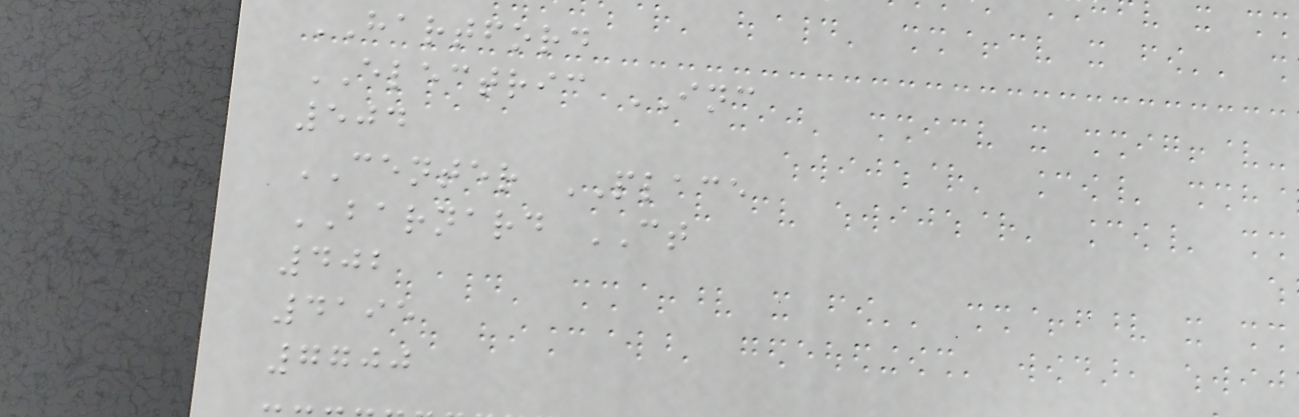HARTFORD
ELECTRIC INC
504
CENTER PLACE
BARNARD CT
402
4195
7700
